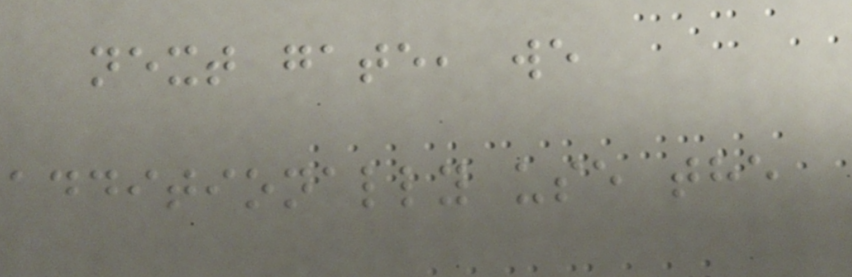next gate, we
additionally use the
